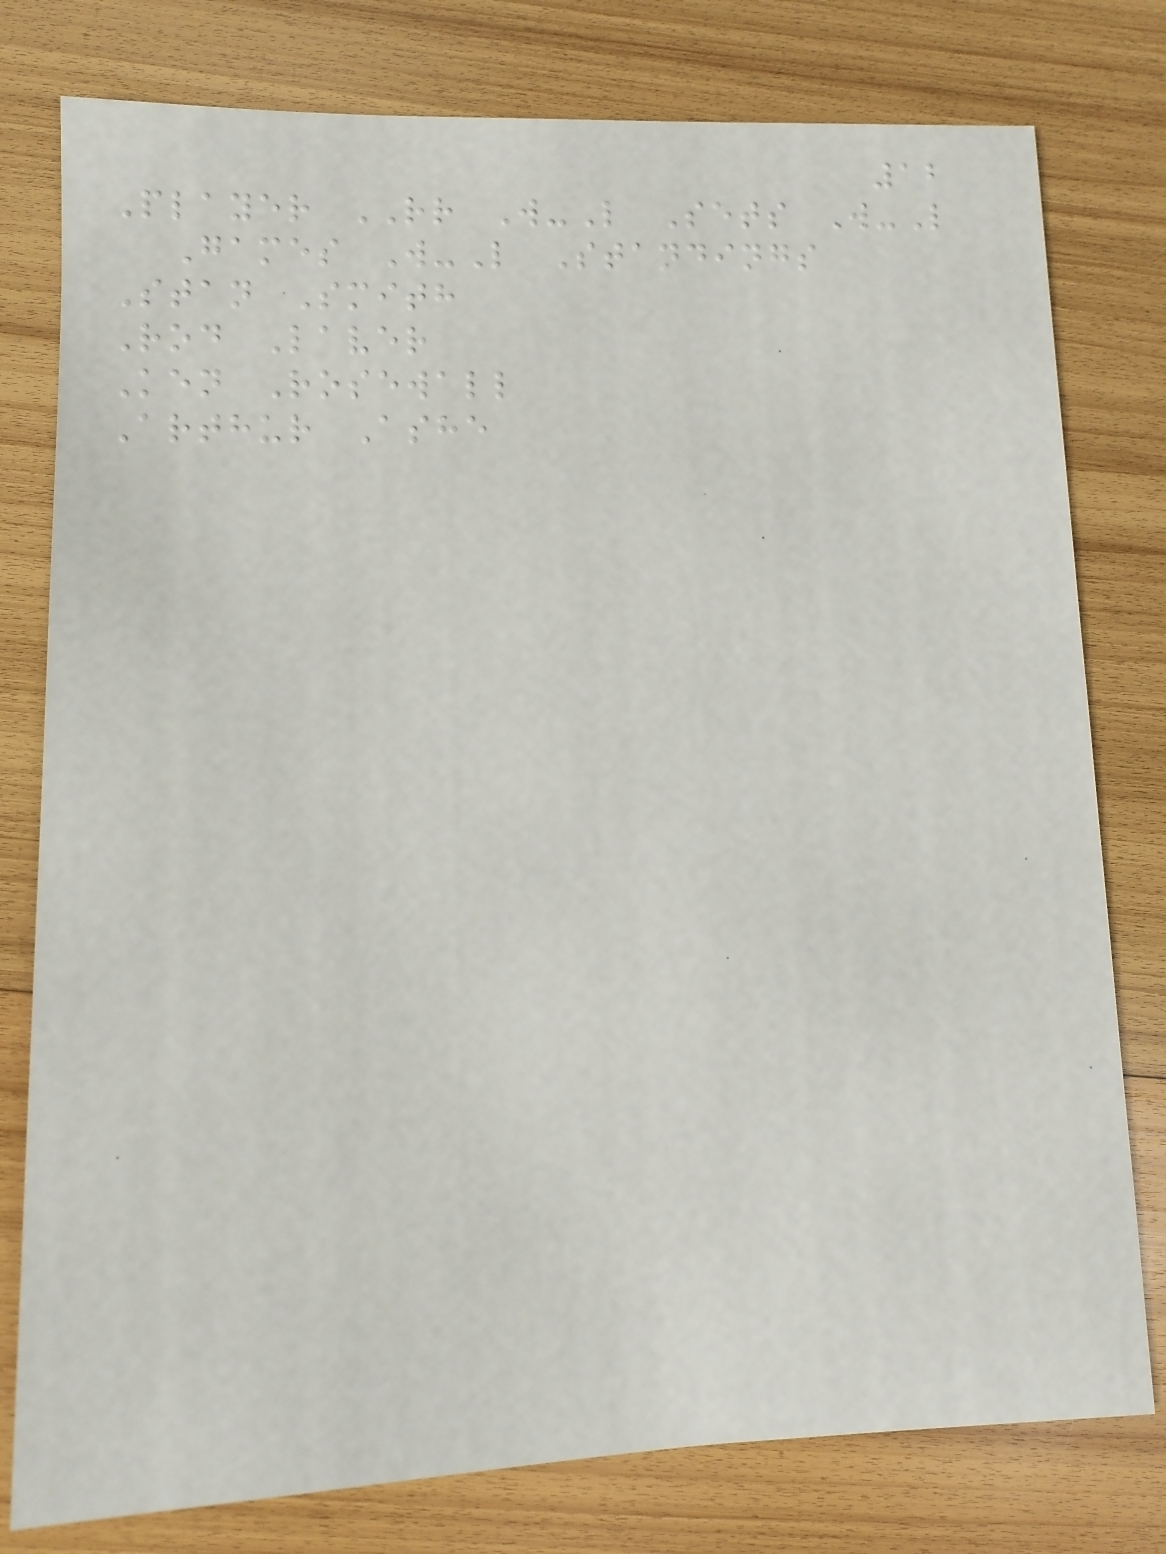12
Player RR W-L Sets W-L
Games W-L Standings
Stan Smith
Rod Laver
Ken Rosewall
Arthur Ashe
